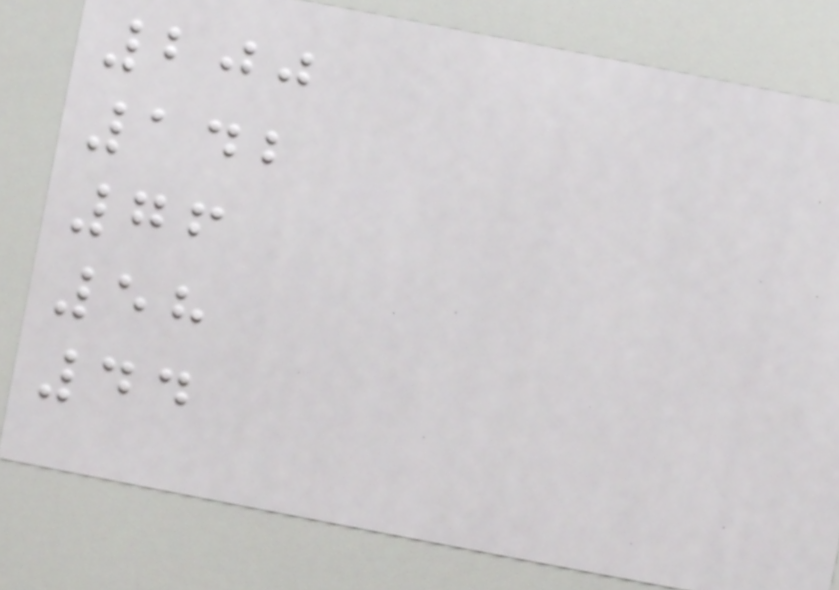200
142
76
58
44
